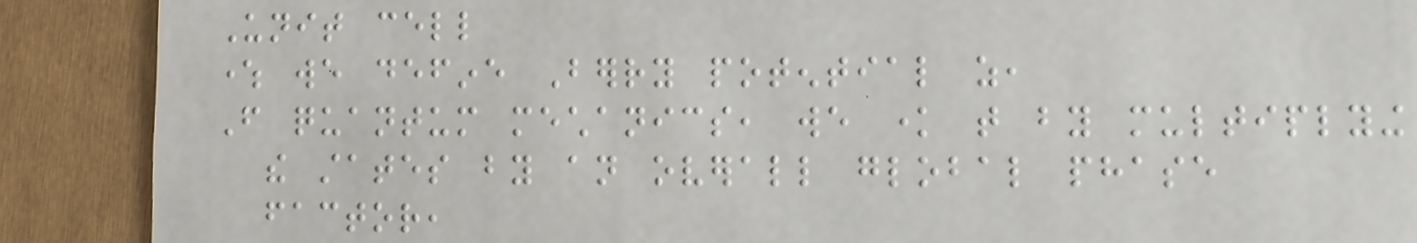Unit cell
where we define Berry potential as,
From quantum mechanics, we know that by multiplying
the states by an overall global phase
factor,
